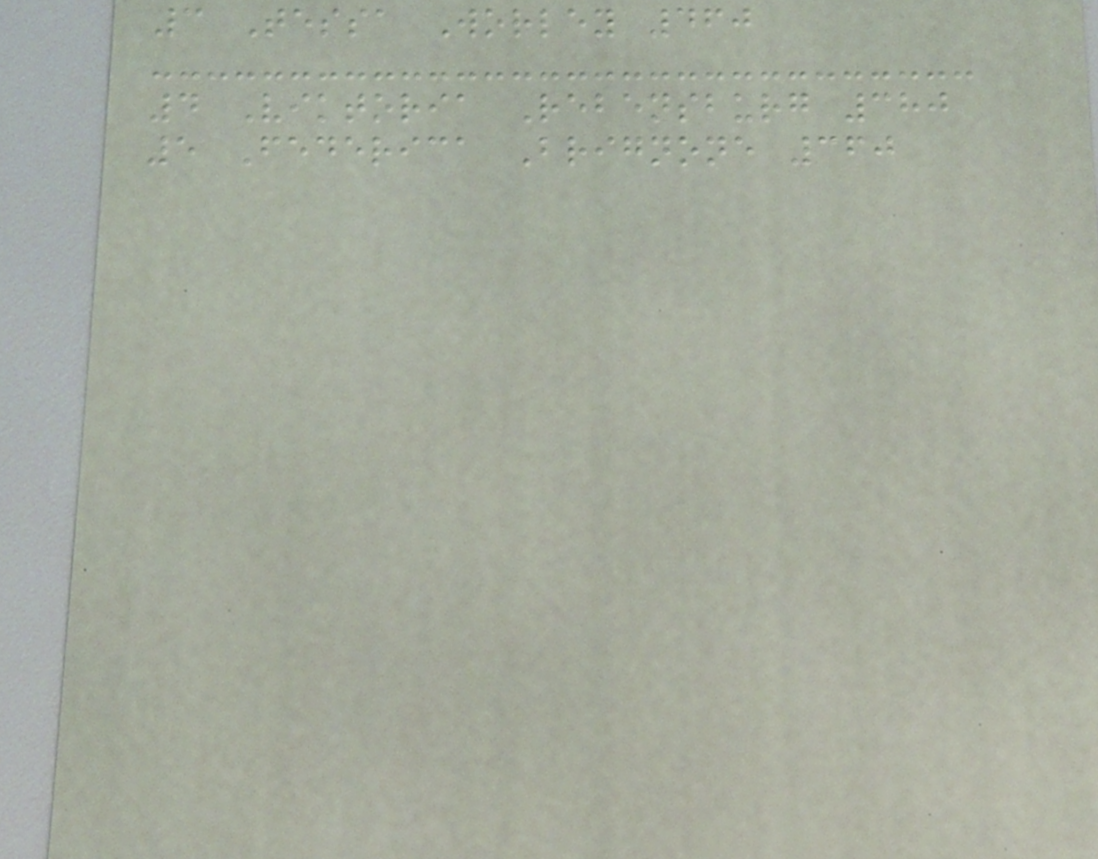3 Tessa Worley 460
4 Viktoria Rebensburg 380
5 Federica Brignone 360
